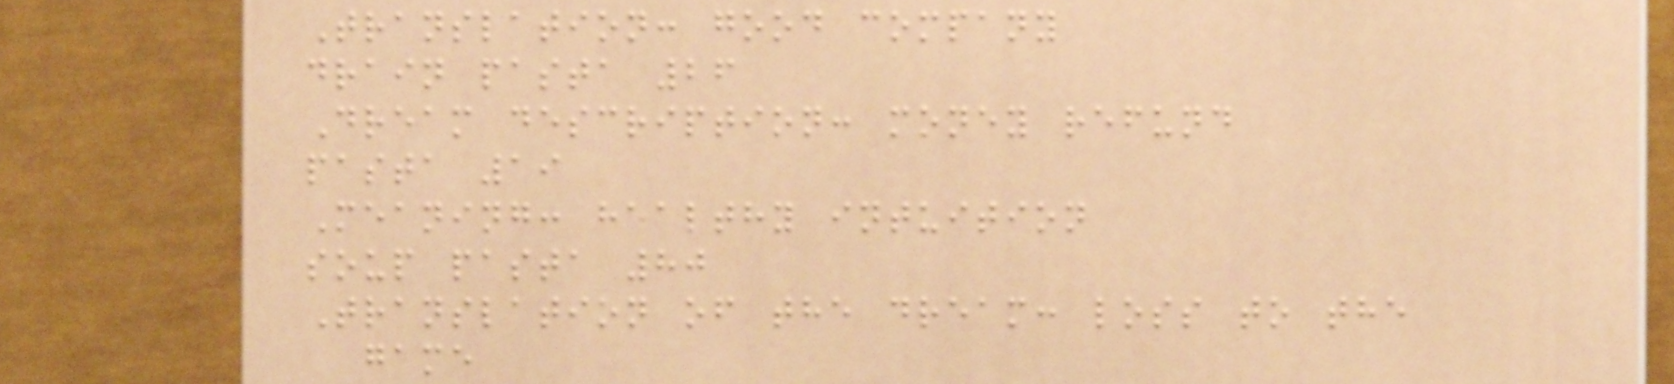Translation: good company
drain pasta 26
Dream description: money refund
pasta 19
Meaning: healthy intuition
soup pasta 80
Translation of the dream: loss to the
game
